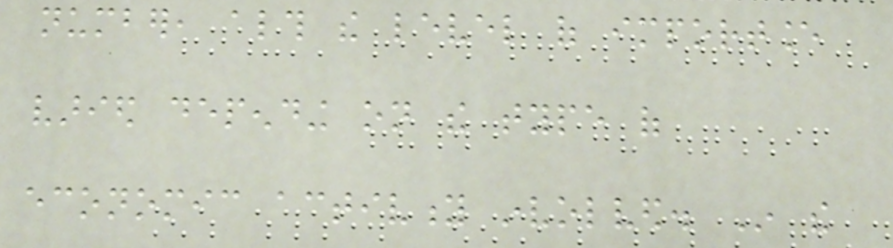number, although the level of importance
varied depending on the type of
economic activity involved. In the
